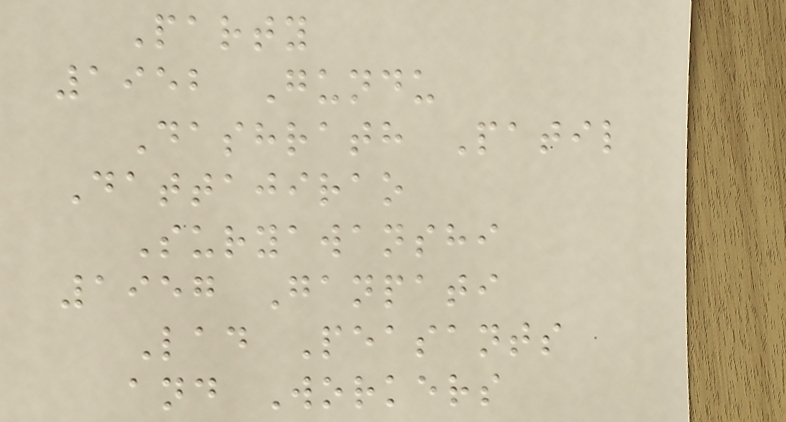Party
1952 Gundu
Dashrath Patil
Dattajirao
Suryawanshi
1957 Ganpati
Lad Peasants
and Workers
